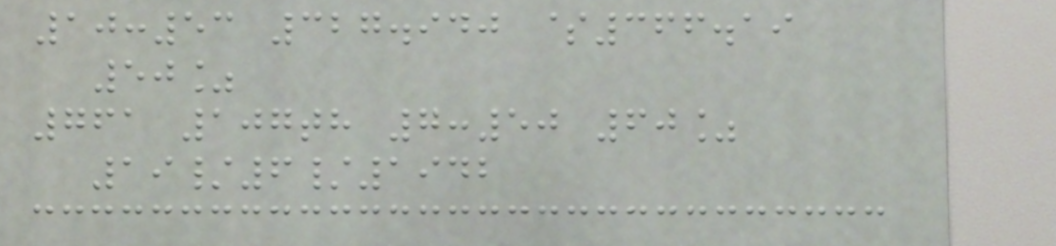10:53 327.940 $366.19
50%
761 107th 7:50 60%
19/6/1942
